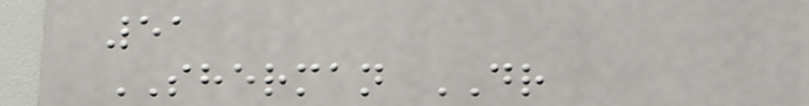51
SHERMAN DR
